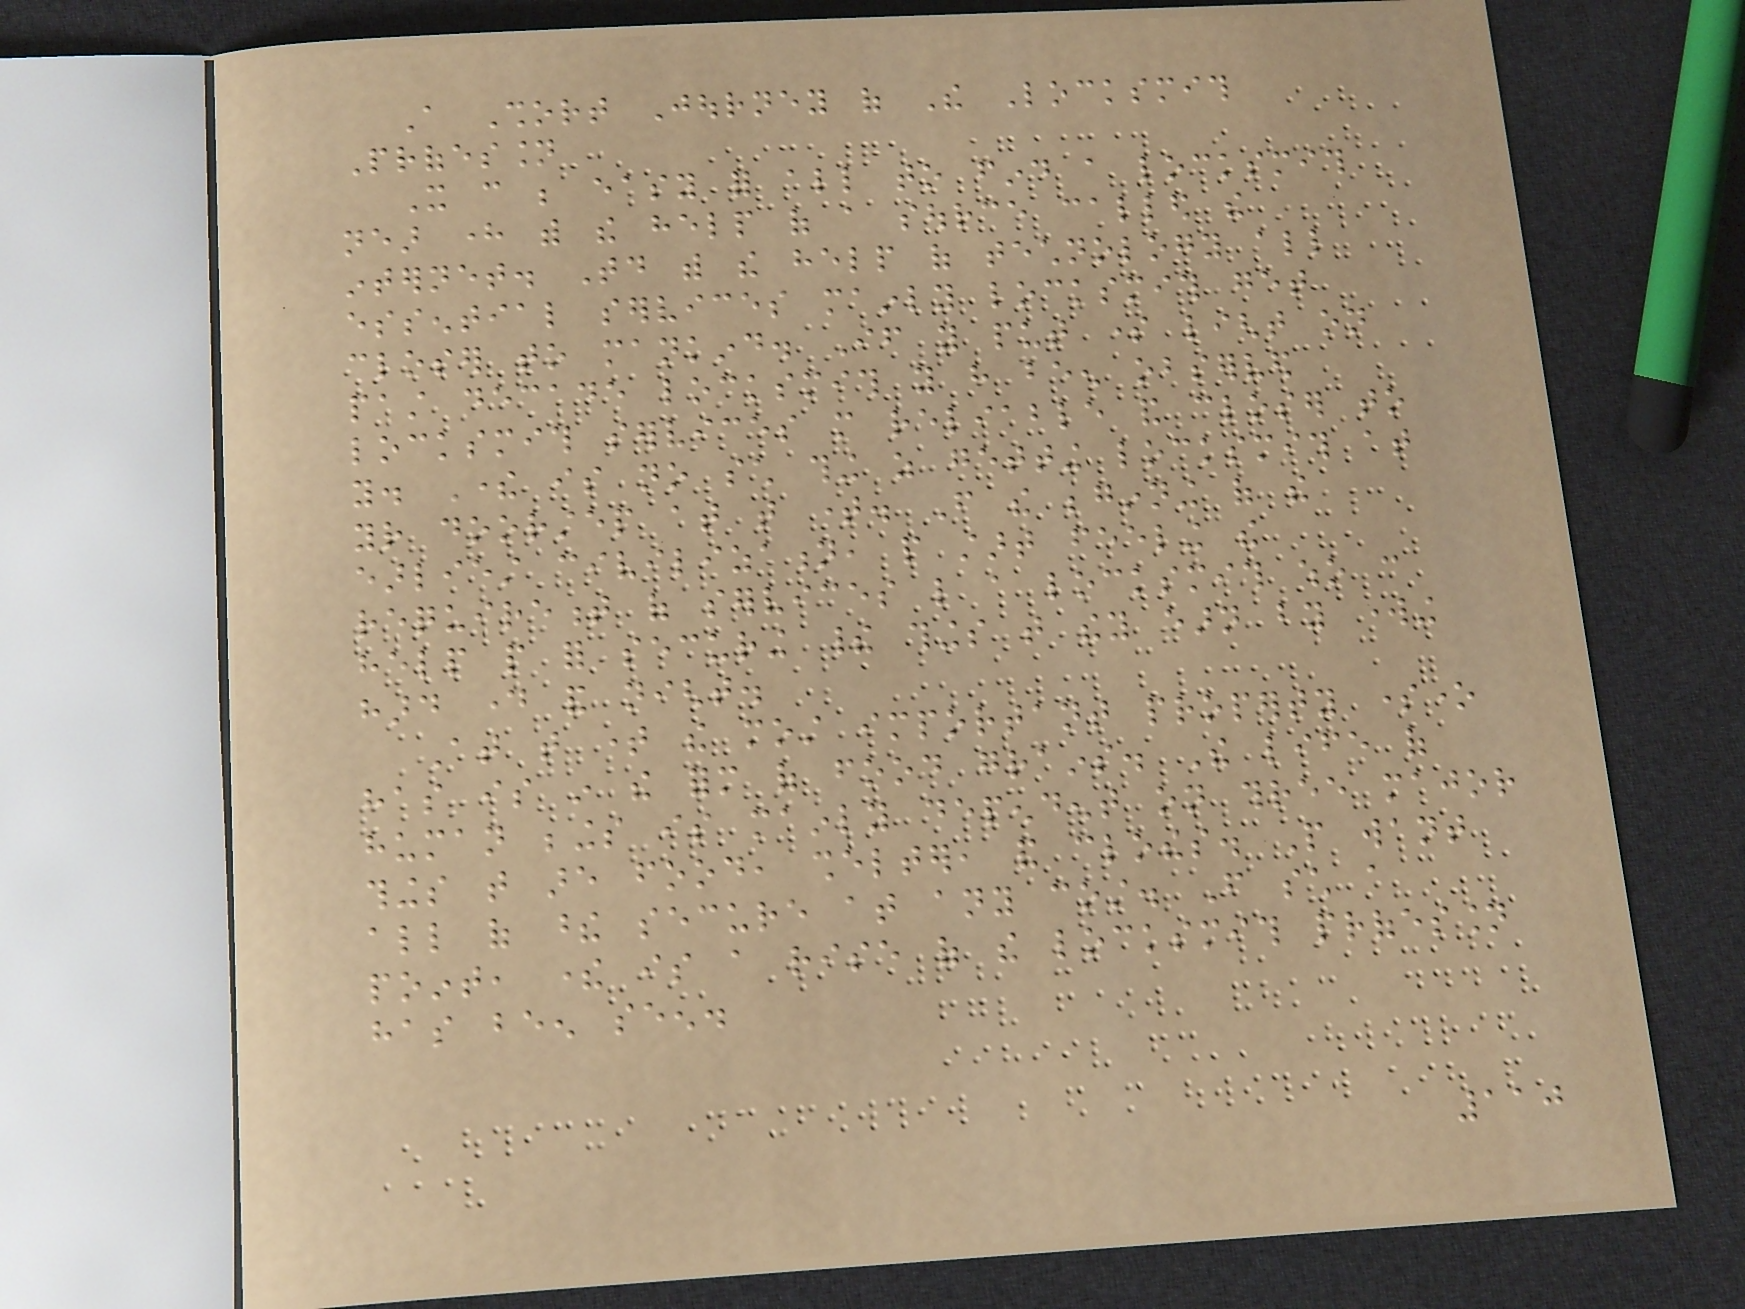A Short Journey of The Locksmith
Profession
It can be easy for all to find a locksmith
near here with the help of a source called the
internet. Today with the help of technology all
essential services mainly locksmith get
closer to mankind. If you put some light on
past decade locksmith you have been observed
locksmith services more reliable and closer to
you. There is no such thing as getting locksmith at
your doorstep at that time. From the beginning of the
earliest civilization, people start feeling the
requirement of services like a locksmith who can
help people for securing their things that they earn by working
hard day and night.
At that time the most important property someone
has is in the form of food grains. The life of
human beings is mainly dependent on three major
things that are food, shelter, and clothes. People want
all of these secure at any cost. From such a
point, there is a rise of the locksmith profession
has been seen.
110
